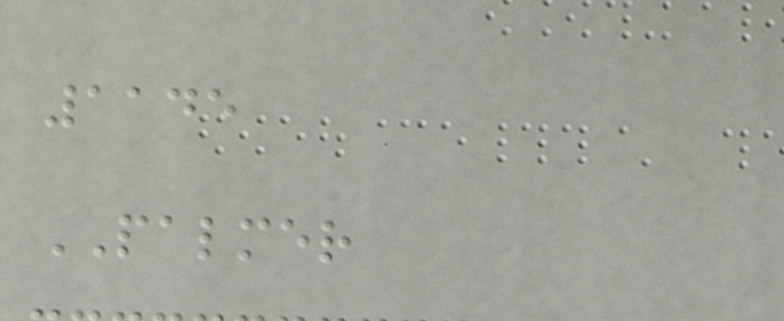1145
PALMER
